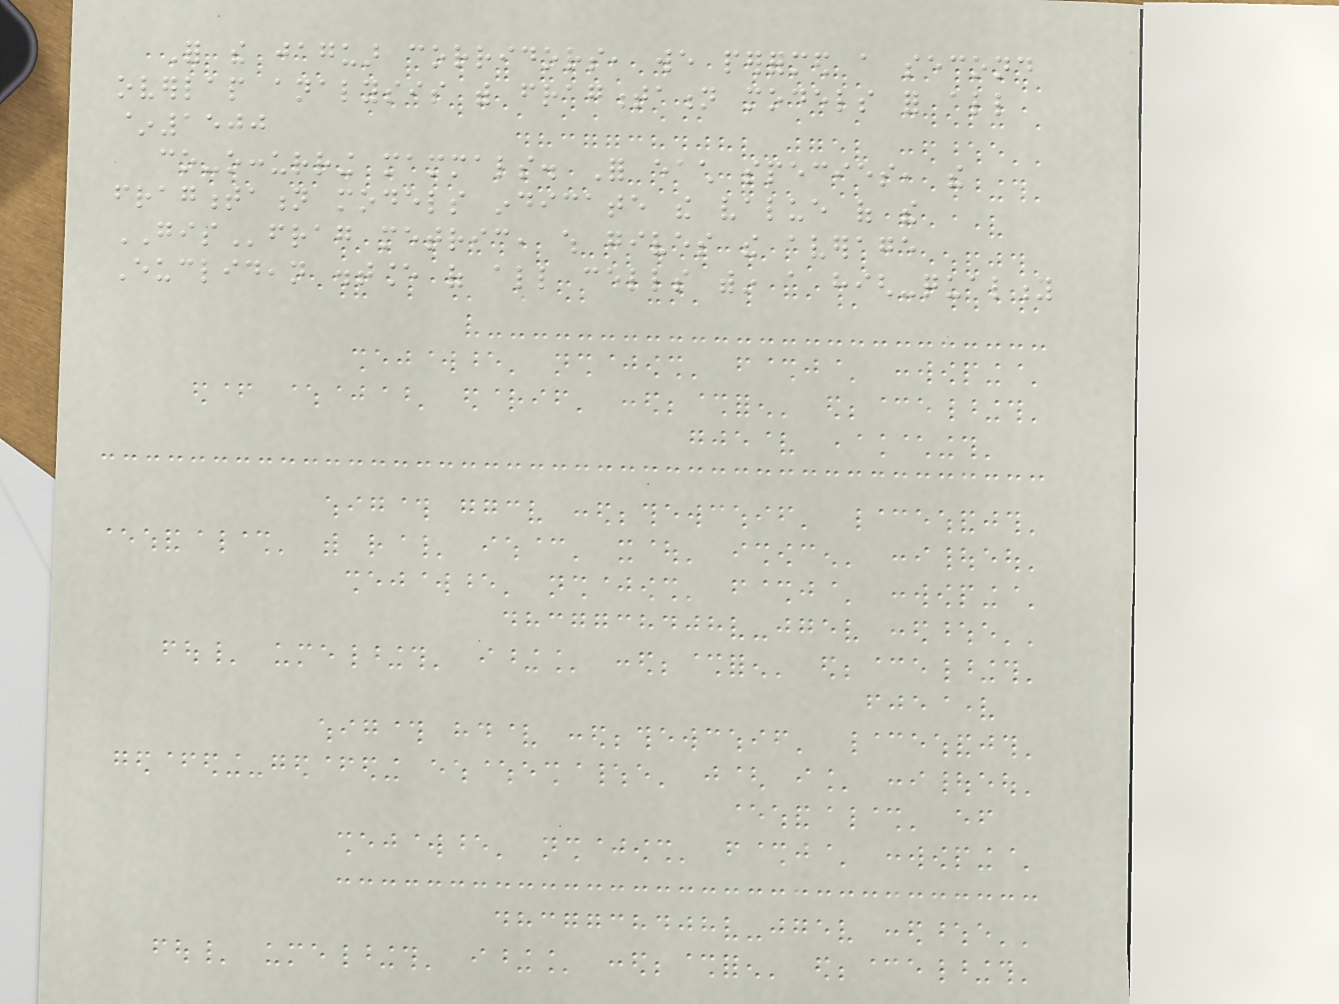For the jaguar corridors, we performed a second
overlap analysis with fragmentation models for all
~1500
co-occurring mammals. For each species, the
fragmentation models indicate the value of the
GISfrag metric, which gives the average
Euclidean distance of all cells within a high-quality
